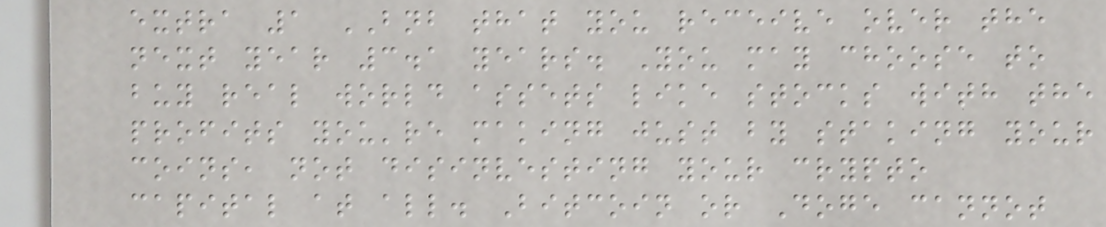extra 1 BNB that you receive over the
next year 3.1 years. You may choose to
buy real world assets like stocks with the
profits you're making just by staking your
coins, not disinvesting your crypto
capital at all. Bitcoin or Doge cannot
